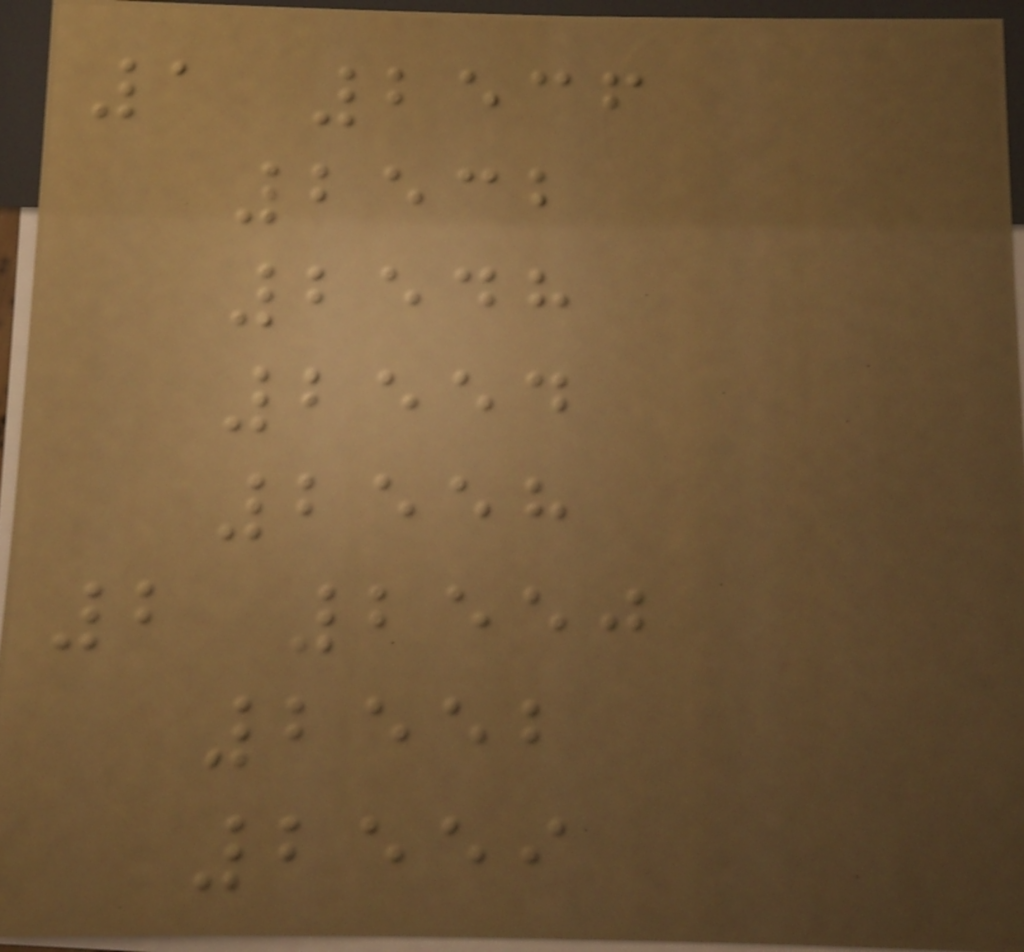1 2536
2532
2548
2554
2558
2 2550
2552
2559
